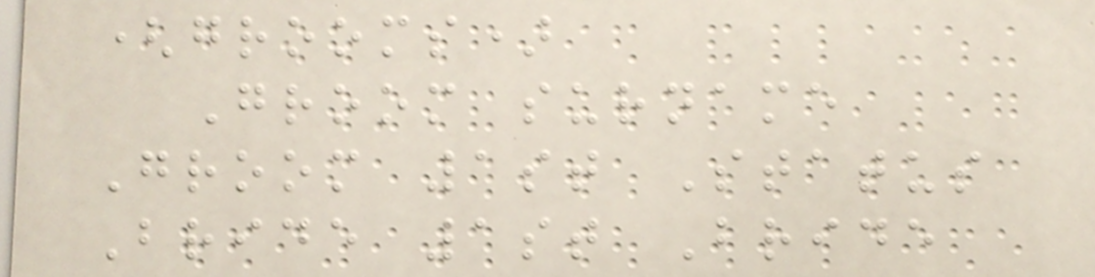(grooms)
Groom surname
Groom 1st Status
Bride 1st Bride
